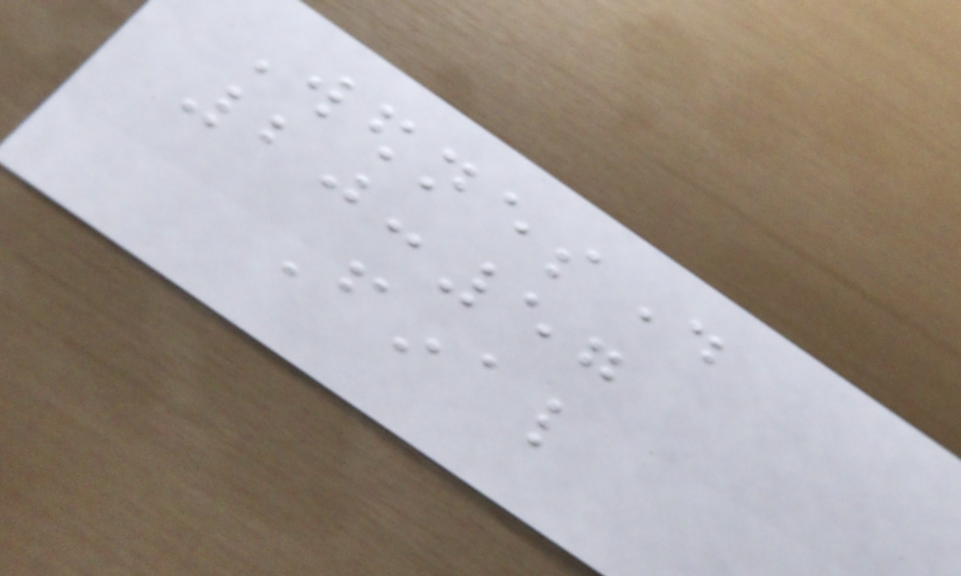Wednesday
20:57
Final
